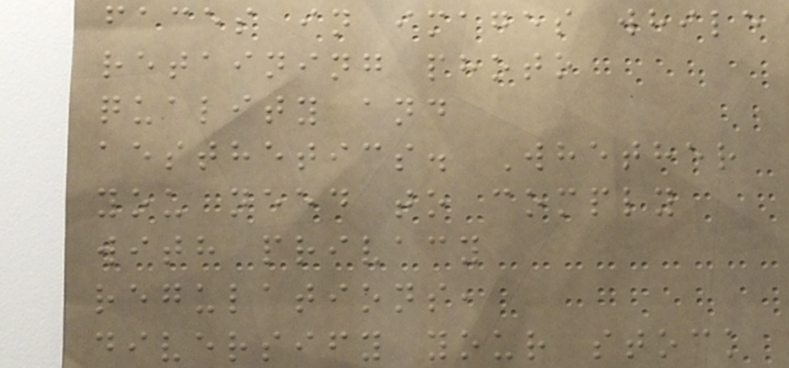faces in images while
retaining photo
quality and
aesthetics. Whether
you need to comply
with privacy
regulations,
diversify your stock
